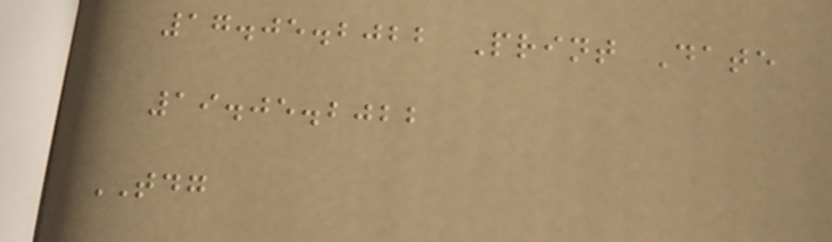17.05.2022 Print Date
19.05.2022
TDG
